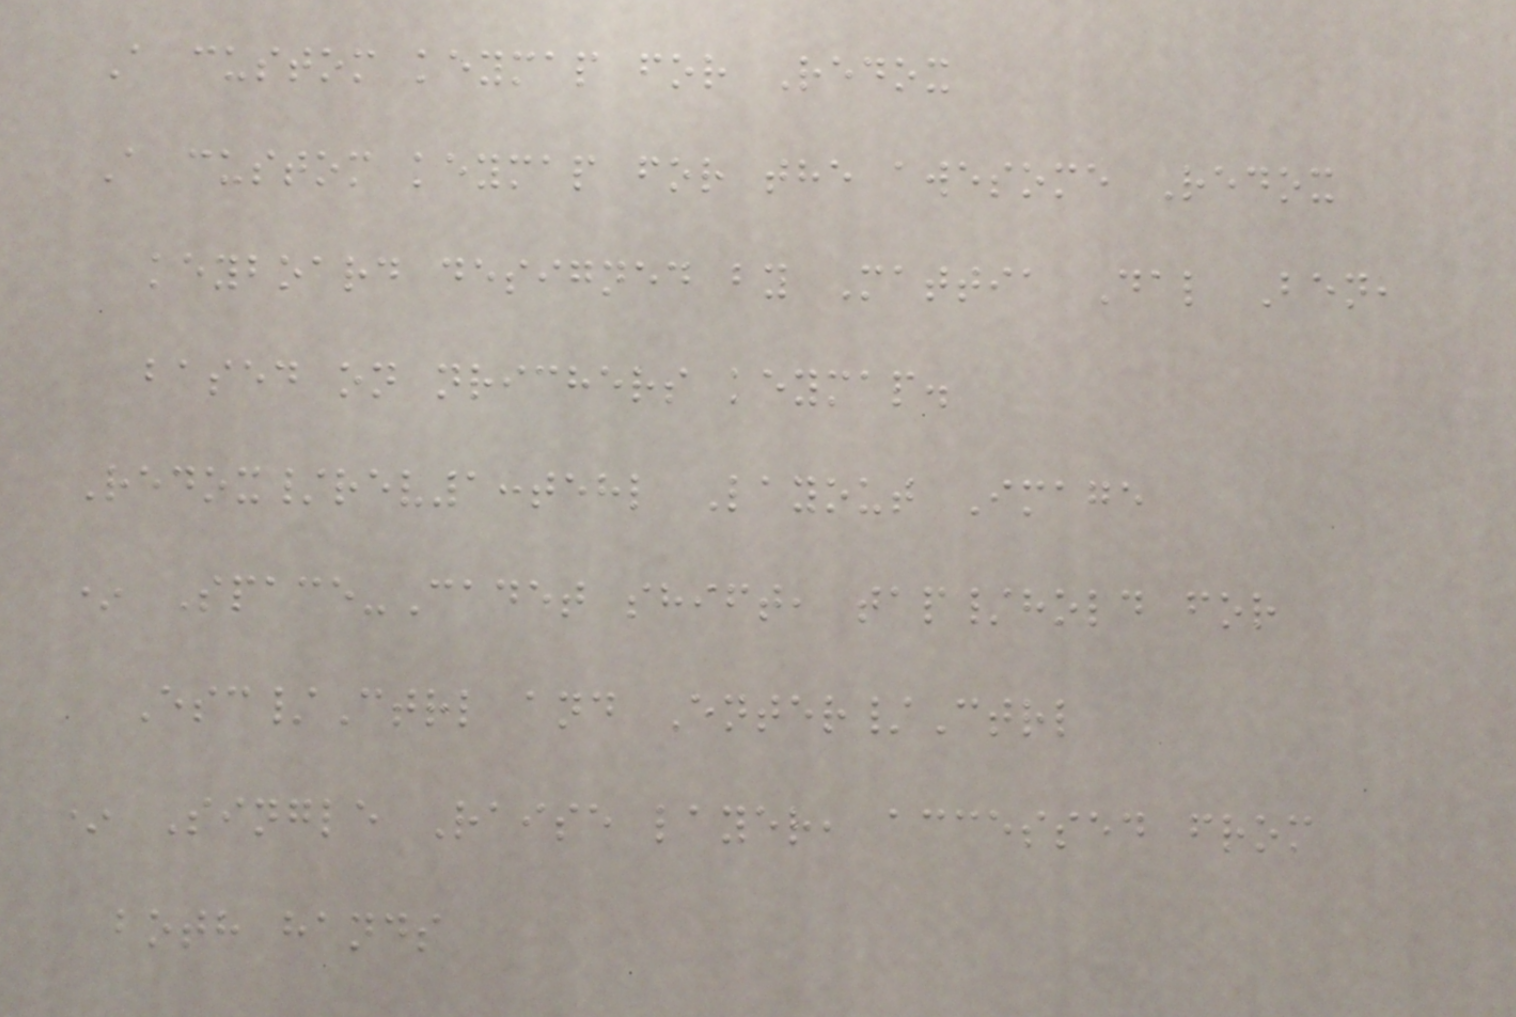A custom keymap for Redox
A custom keymap for the awesome Redox
keyboard designed by Mattia Dal Ben,
based on nrichers keymap.
Redox/rev1:tehl Layout Image
* Space-Cadet shift, tap/hold for
Esc/Ctrl and Enter/Ctrl
* Single Raise layer, accessed from
both hands
